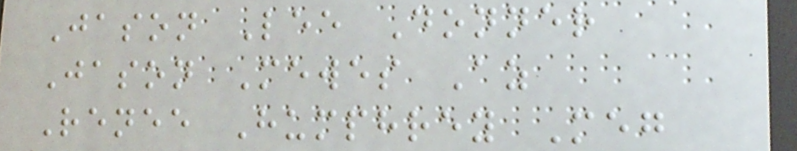Jason Lee Donner
Jason Mewes Az
Renee Humphrey Meg
